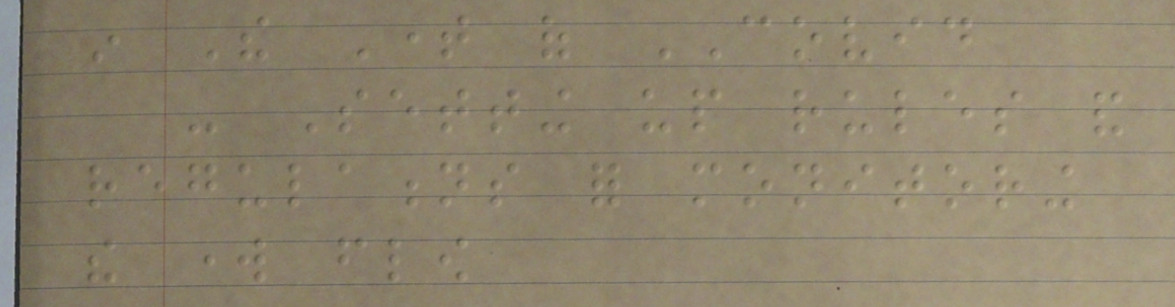in The Time of COVID
- Setting up rules and
regulations for monitoring
the work flow
